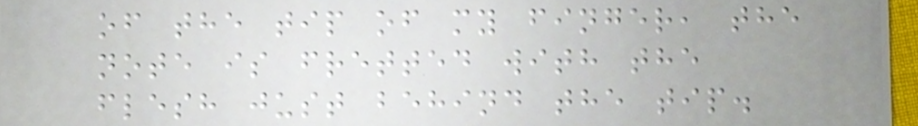of the tip of my finger, the
note is fretted with the
flesh just behind the tip.
